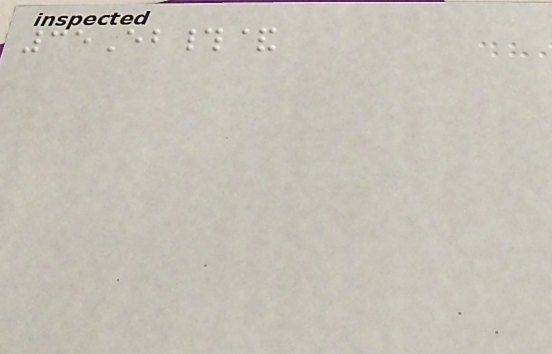35Eb#&
